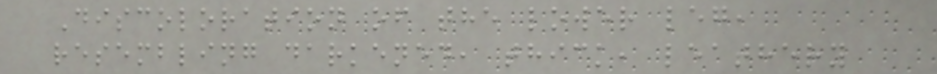Discoloration of the lower leg,
resembling darkened, thick, leathery
